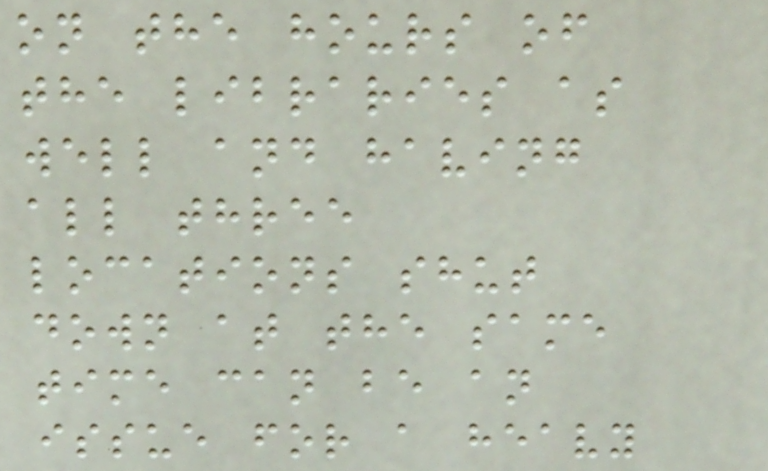on the hours of
the libraries as
well and having
all three
locations shut
down at the same
time can be an
issue for a heavy
